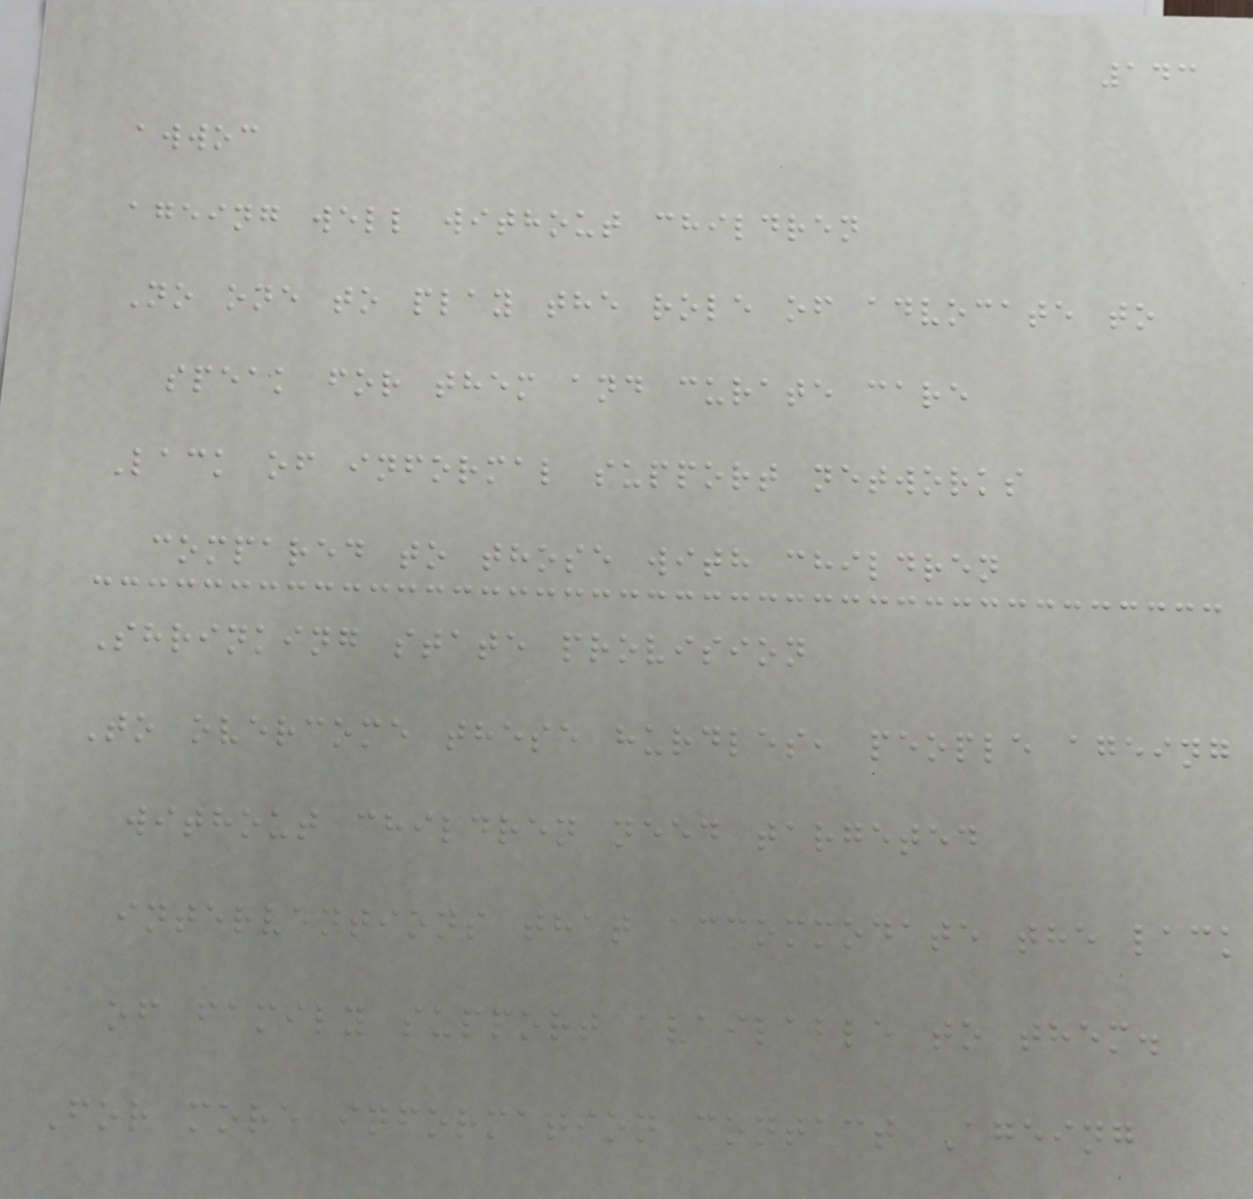143
awwoc
ageing well without children
No one to play the role of advocate to
speak for them and curate care
Lack of informal support networks
compared to those with children
Shrinking state provision
To overcome these hurdles, people ageing
without children need targeted
interventions that accommodate the lack
of family support available to them.
For more information contact Ageing
